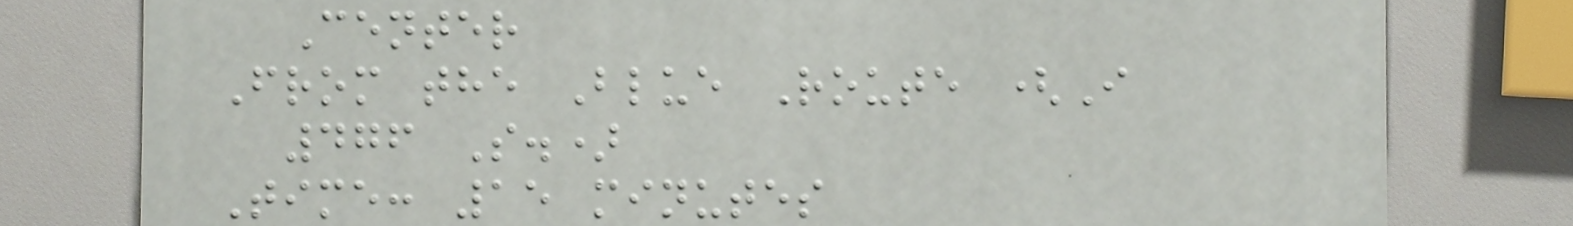Center
From the Blue Route (I
476 S.)
Time: 15 minutes
